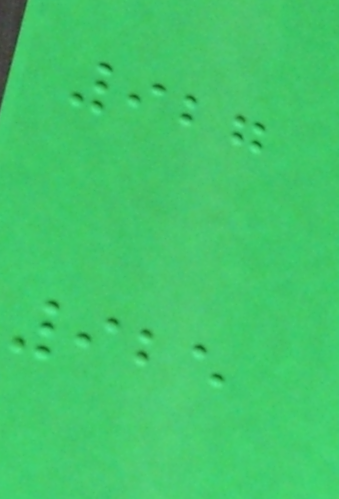927
925
